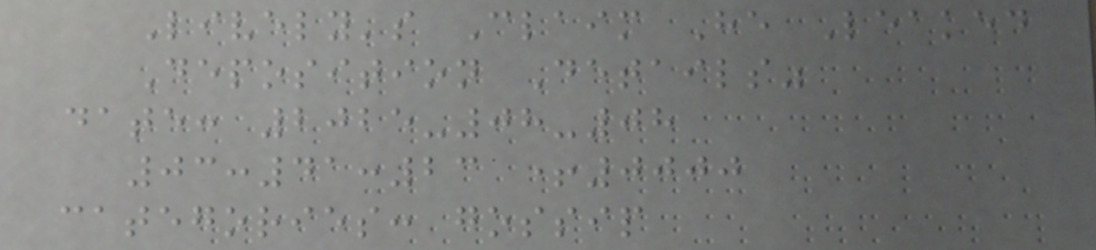Lively's Claim He Leaked
Deposition Details"
date: 2025-08-08
03:41:23 +0000
categories: gossip
